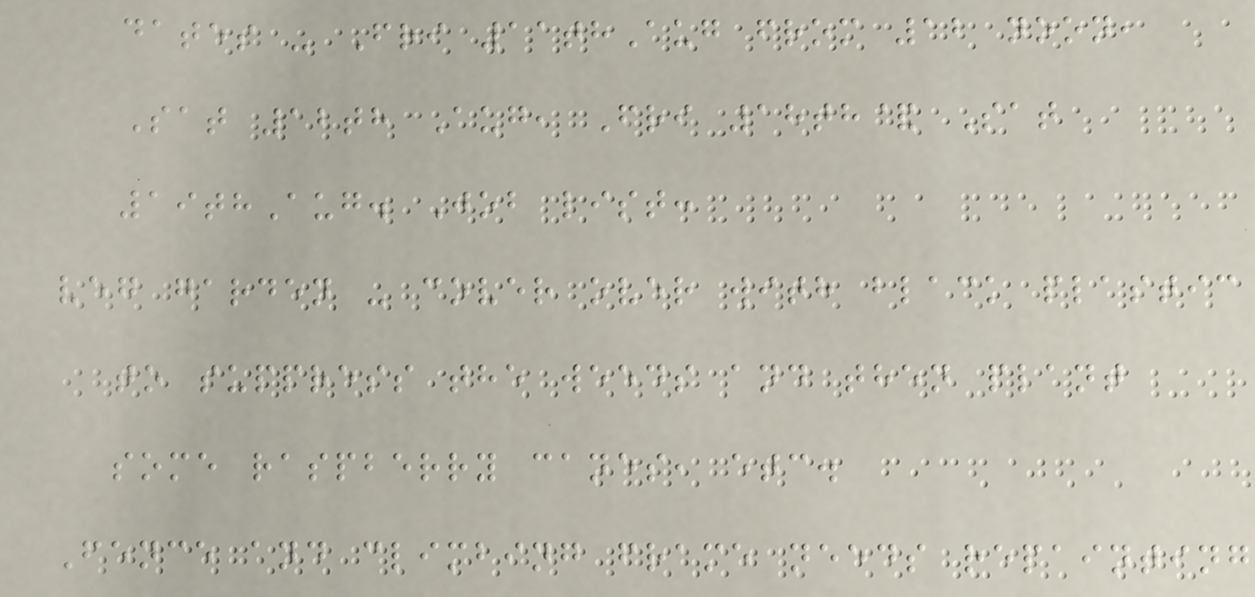dates - Fri 11thAug from 12 noon,
Sat 12th Aug, Fri 18th& Sat
19thAug. Job list:
veg garden - cover over with black plastic
to suppress the weeds and then plant
some raspberry canes, etc.
Fence and climbing frame needs repainting
